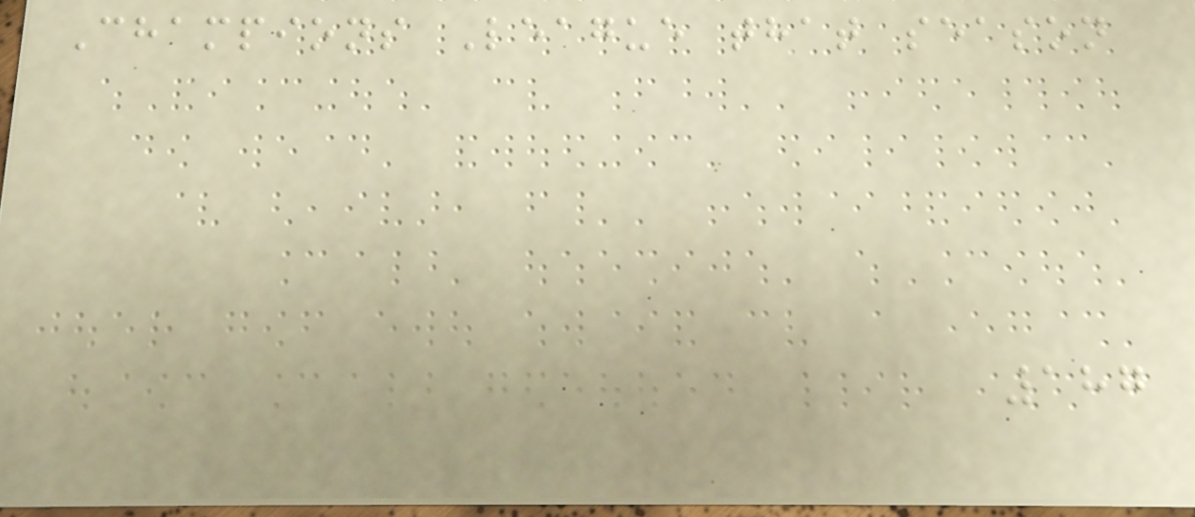Champions League that season
187
